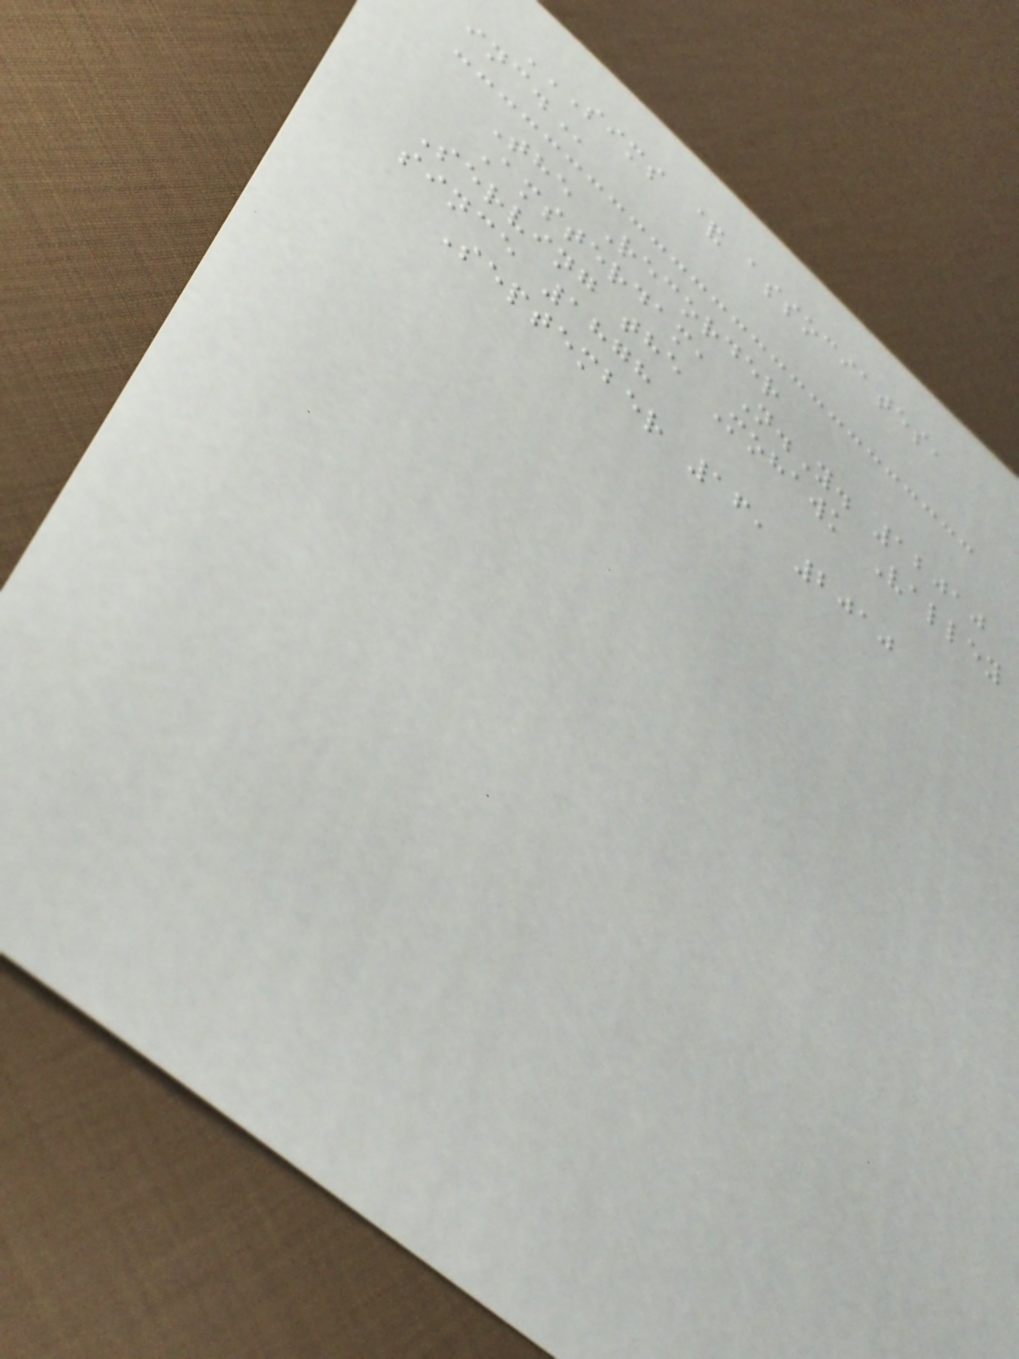SIMS & ASSOCIATES,
INC.
The Recorder
Amsterdam, N.Y. 12010
Serving the Mohawk Valley
since 1878
September 16, 2010
